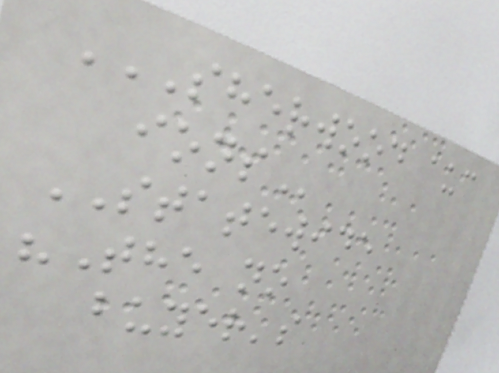SHERWOOD AUC
IONS
STATEWIDE
"The no
buyer's
